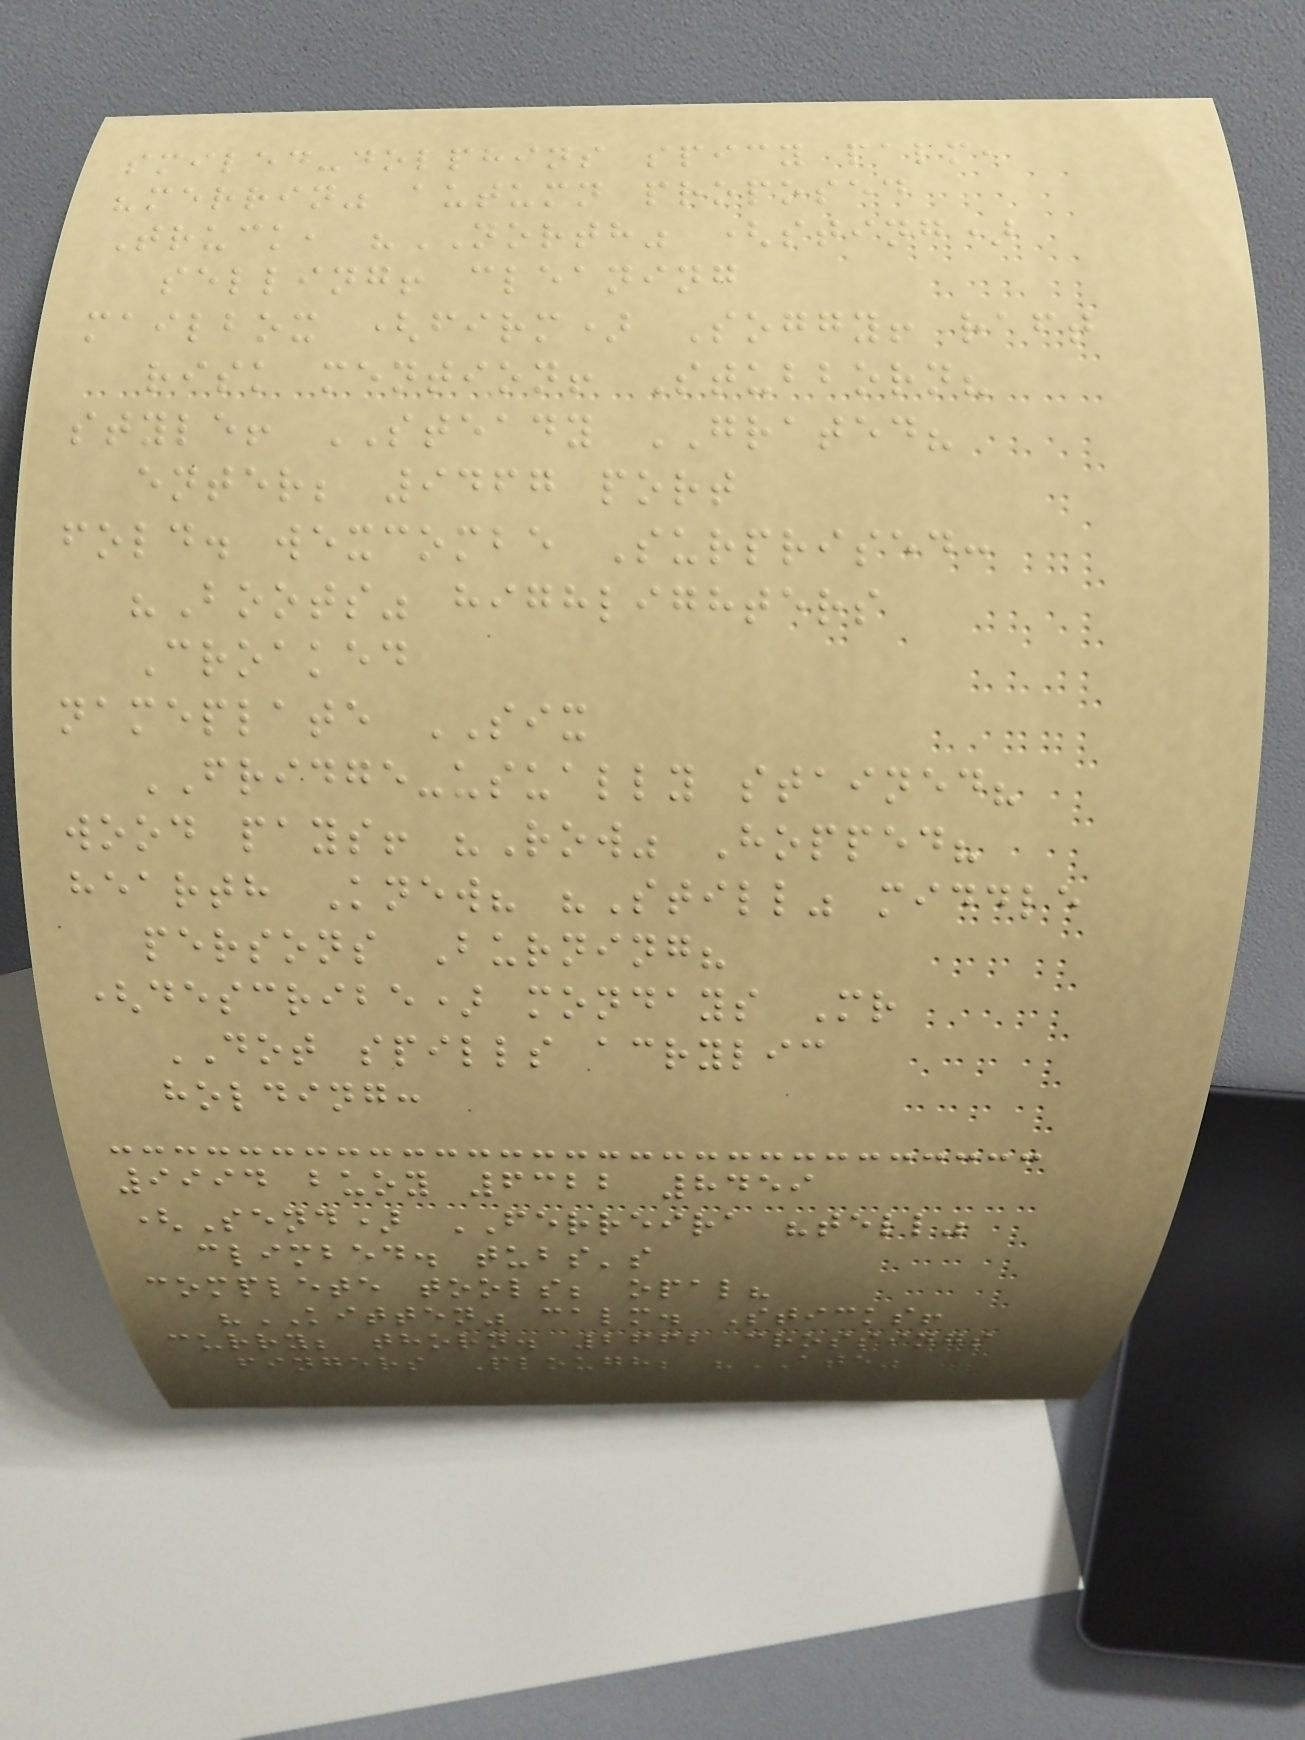smiled-dolphins spicy palm,
"merrin" autumn proposed
Truck, "NORTH" (sting)
selling! cleaning
mailbox (firm) Soggy! raft
risk mention! Stubborn?
style! STEADY GRATED?
enter; 9467 port
fold. wexcombe Surprised:
"Boots" highlighters
Croaked
nameplate SIX
FRIDGE-usually stained?
wood pays! "Row" Hopped?
hearth Knew? "Still" middle
persons Burning?
(describe) mondays Mr
DOT spills acrylic
holding:
9994 buoy 6322 8459
(Send) FERREIRA "tell"
climbed. tubs's
complete tools; opal?
"KITTEN" calm. Sticks!
curry; thorn. 2662 crossings
fingers Plough; "ATE"
